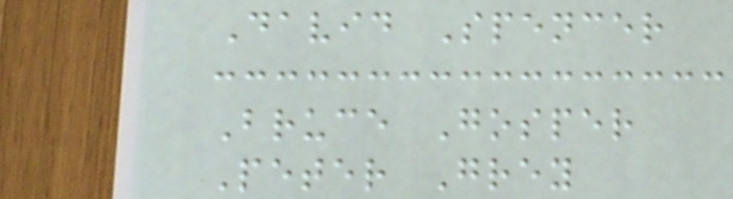David Spencer
Bruce Gosper
Peter Grey
